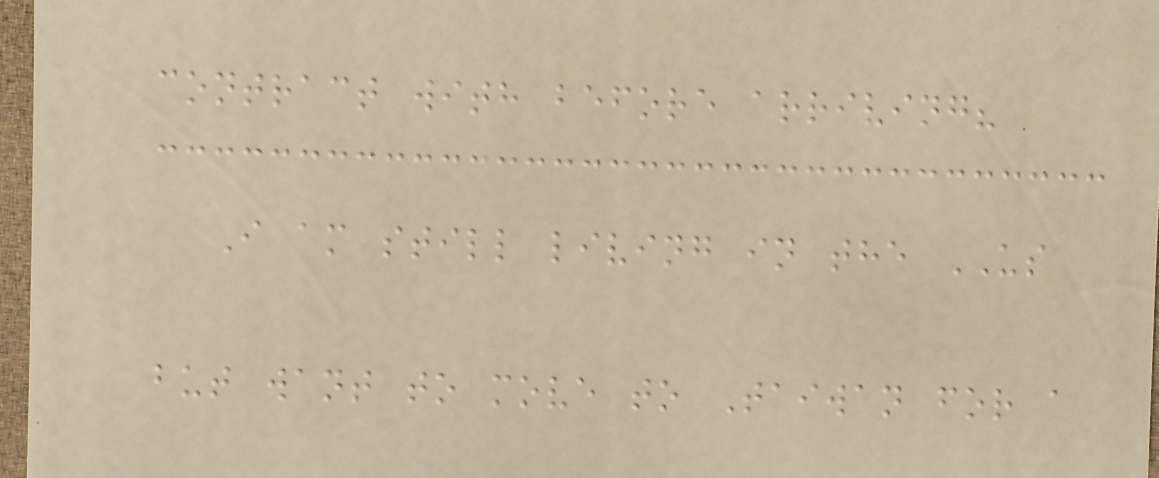contract with before arriving?
I am still living in the US
but want to move to Taiwan for a
